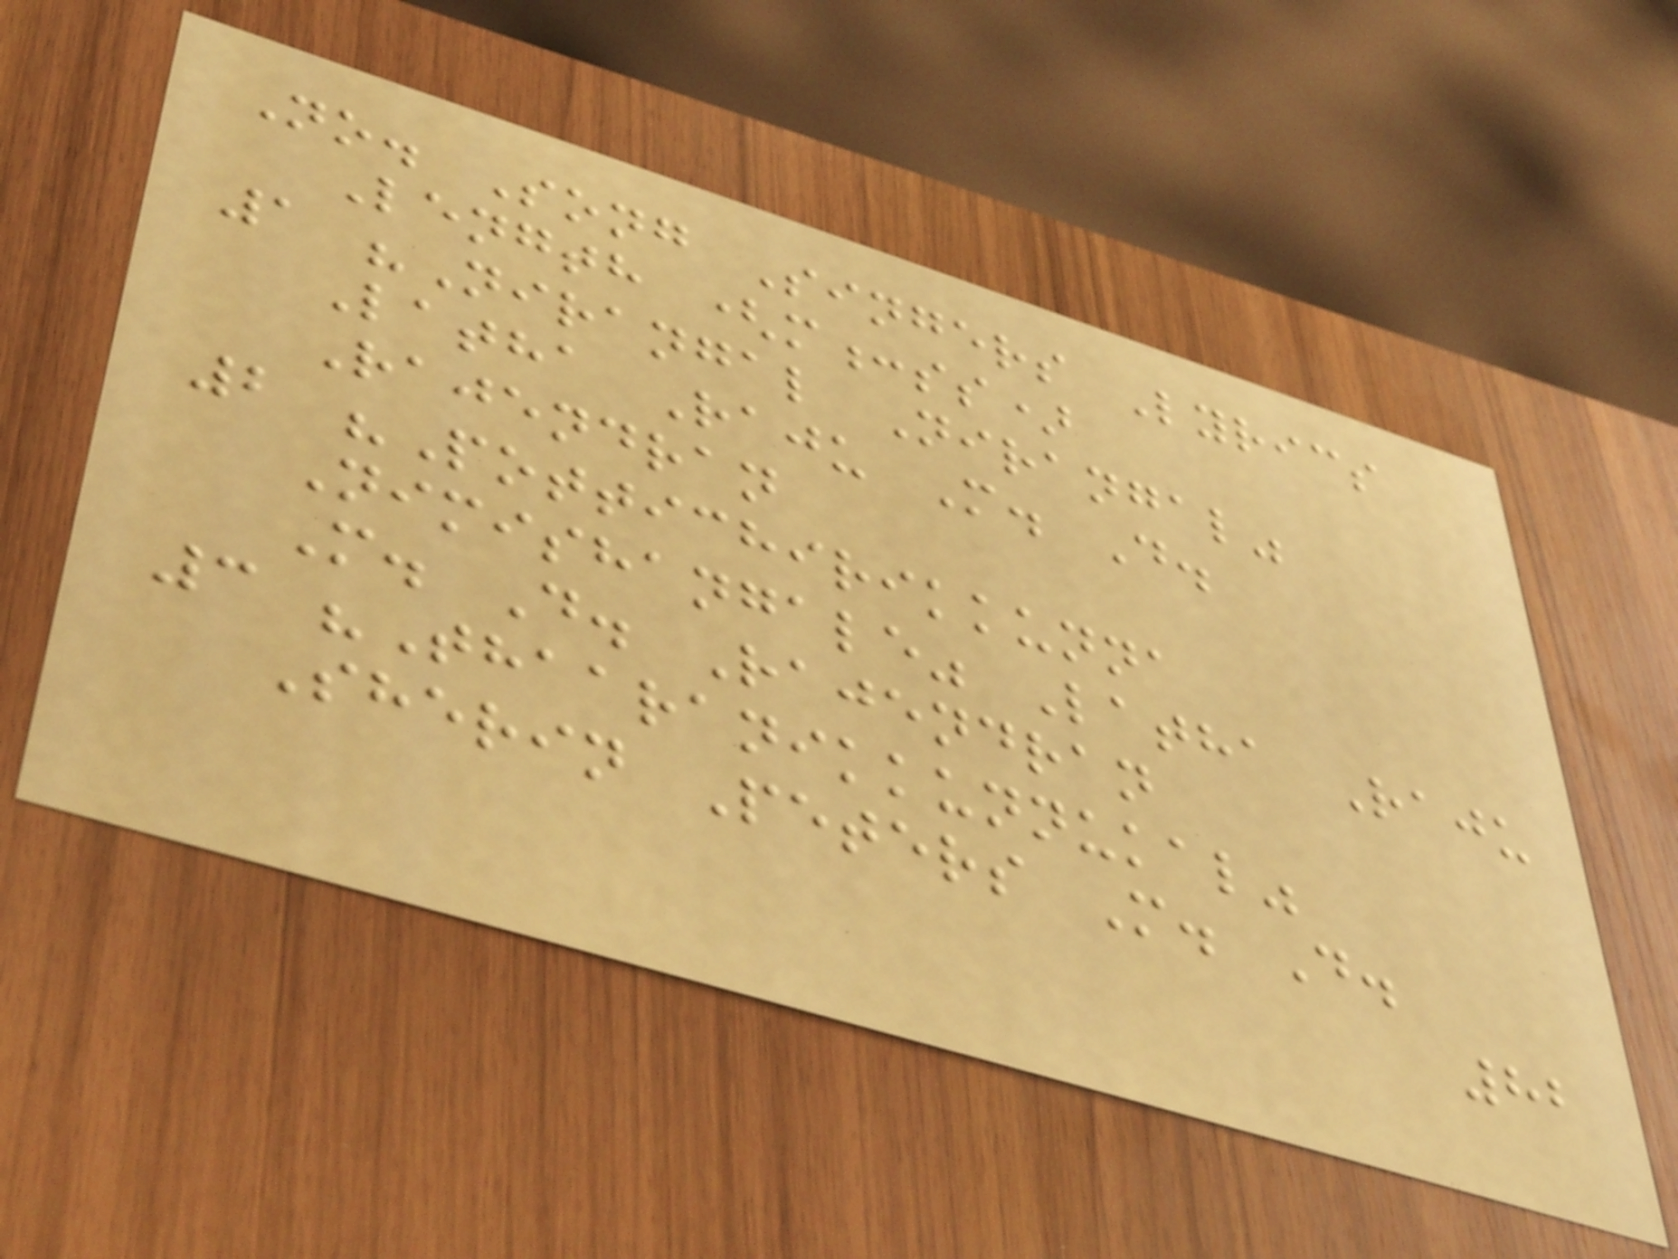No. Song Singers Lyrics
Length (m:ss)
1 "Nirangal Nirangal"
Latha Raju M. D.
Rajendran
2 "Pottichirikkunna
Nimishangale" Latha Raju
M. D. Rajendran
3 "Thaaranikkunnukal"
Sherin Peters M. D.
82
